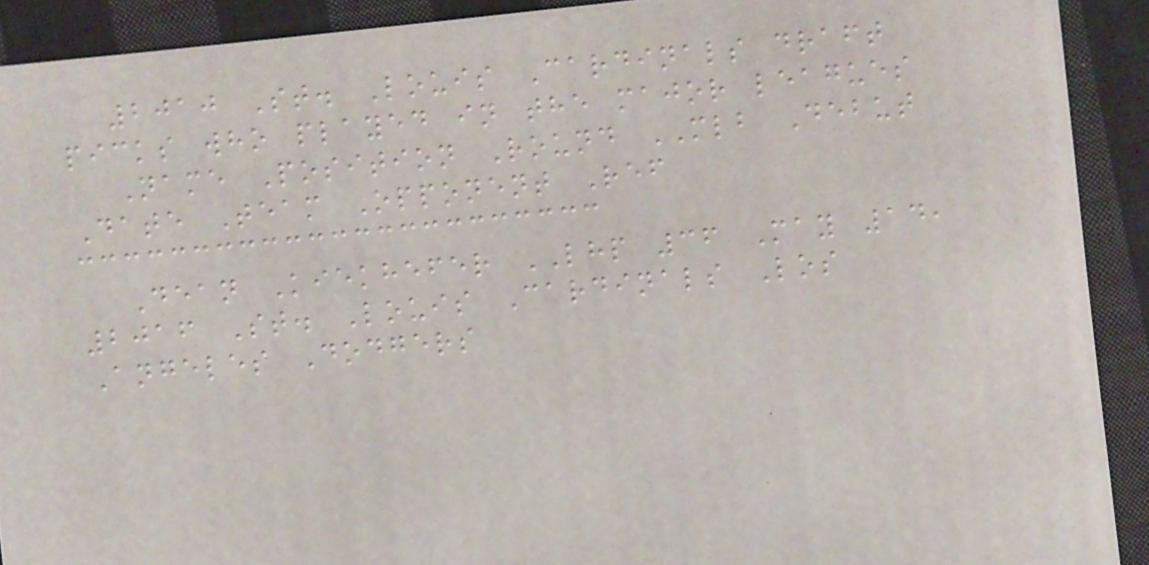2010 St. Louis Cardinals draft
picks who played in the major leagues
Name Position Round MLB Debut
Date Team Opponent Ref
Dean Kiekhefer LHP 36 May 14,
2016 St. Louis Cardinals Los
Angeles Dodgers
